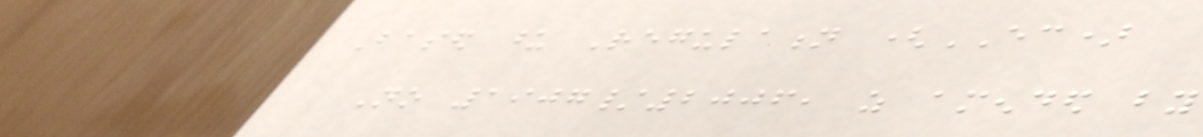Based upon Regulation (EC)
No 1907/2006, as amended by
